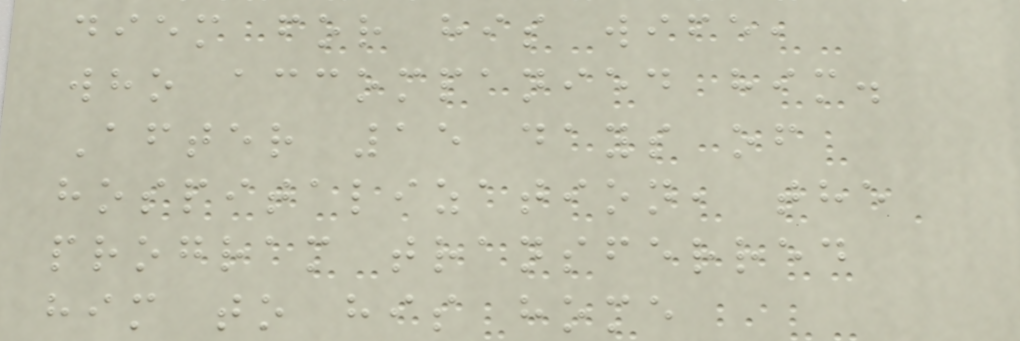diem for his wife,
who accompanied him.
After 15 days of
hospitalization, the
program transferred
him to his home
